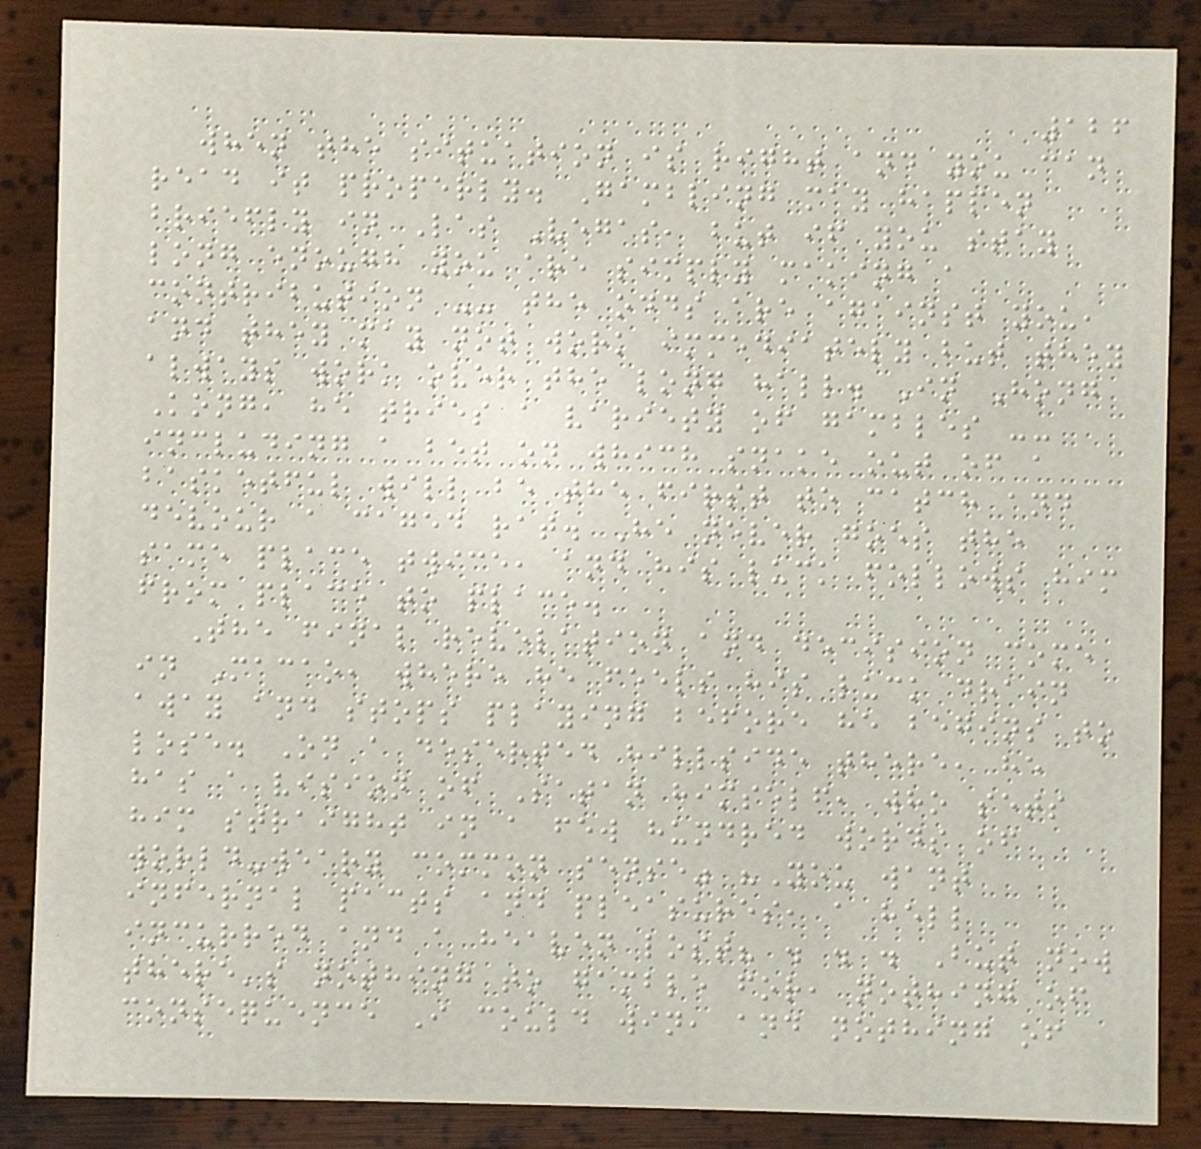126
when the situation is right and you can
read it properly. Gambling may happen
briefly in Las Vegas, but if you stay
long enough you are simply making a
contribution -- the odds are against you,
and they may not work immediately but they
always work over the long hall. In Hong
Kong, he tries a variety of gambles --
including a bet on which snake out of a
basketful will be the first to catch and
devour a caged rat. He never goes the
same place twice, and his luck follows him
from place to place.
The final revelation and decision come
in Macao, where he feels his luck drain
away and stops playing before he begins to
lose. On a deserted hillside there, he
has a vision of Satan himself, who sets
him straight in a few hundred words of
world-weary common sense" "You want
infernal pacts and pleasures, a hell
incurred and a heaven lost? . . . But now
there's nothing to gamble for, nothing of
consequence I could win, and nothing of
